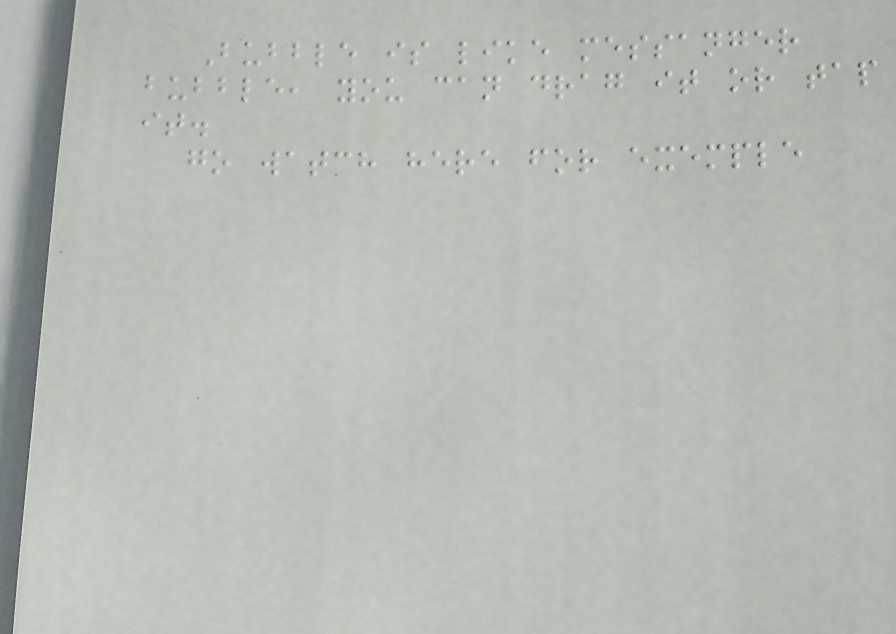Bubble is like messanger
bubble, you can drag it or tap
it.
go watch here for exemple
